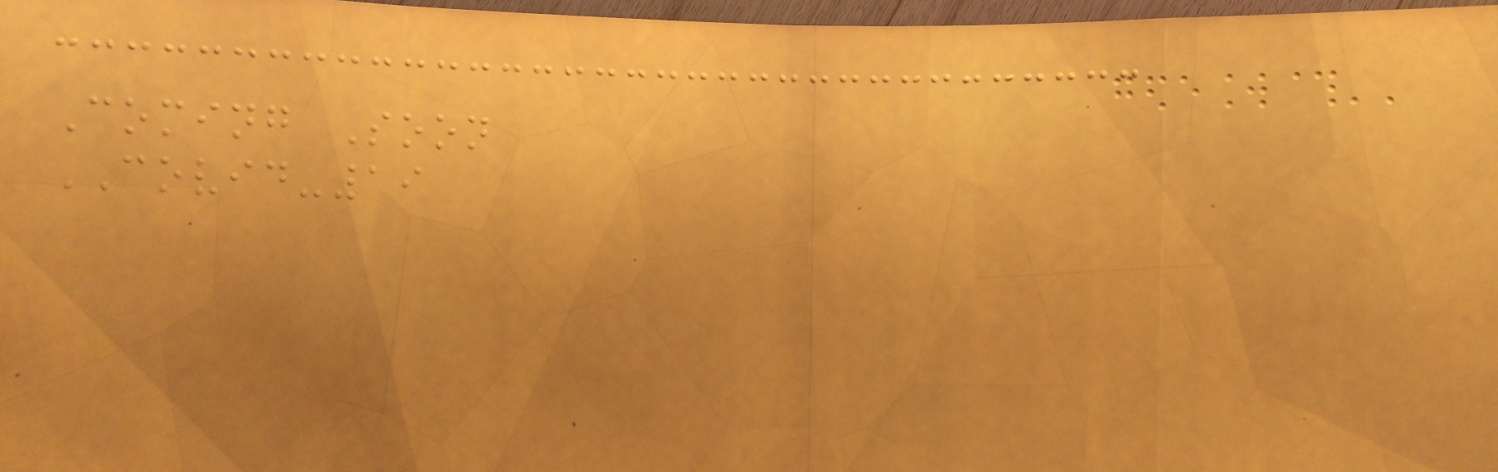Coming Soon
COVID-19
